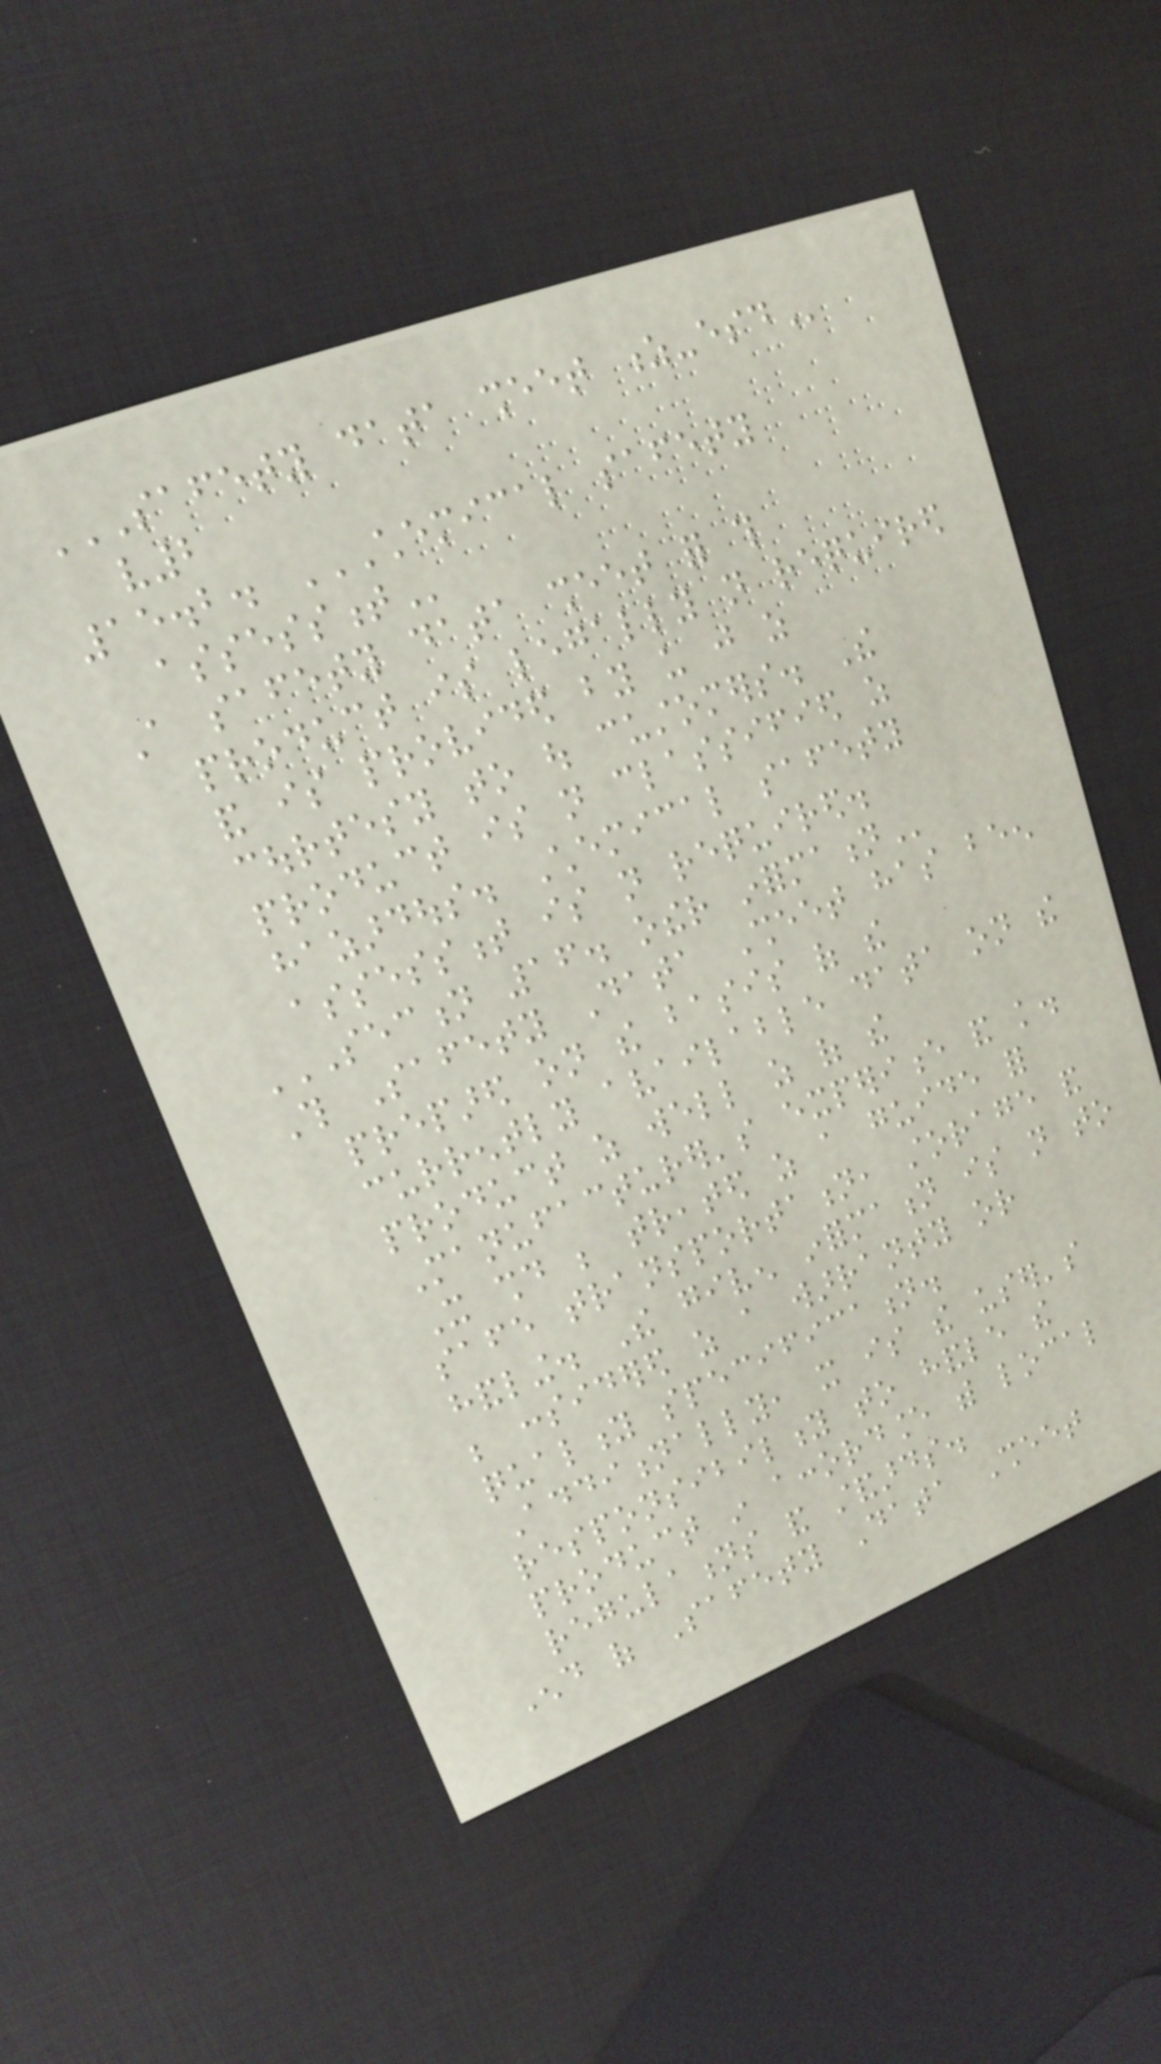SAFETY DATA SHEET Z-ESD
v2
15.2. CHEMICAL SAFETY
ASSESSMENT
A safety data sheet for this
product is legally not required
and is provided by us just as
courtesy to out customers. The
product is not classified as
hazardous. Chemical safety
assessment is not required.
SECTION 16. OTHER INFORMATION
This Safety Data Sheet has been
prepared on the basis of the
currently available data on the
product as well as of the
Manufacturer's experience and knowledge.
It should be treated as a guide for
safe transportation, storage and
handling. The given information is not to
be considered as a warranty or
quality specification.
Additionally, it is the user's
responsibility to handle the
product in accordance with local
regulations and standards.
End of Safety Data Sheet
